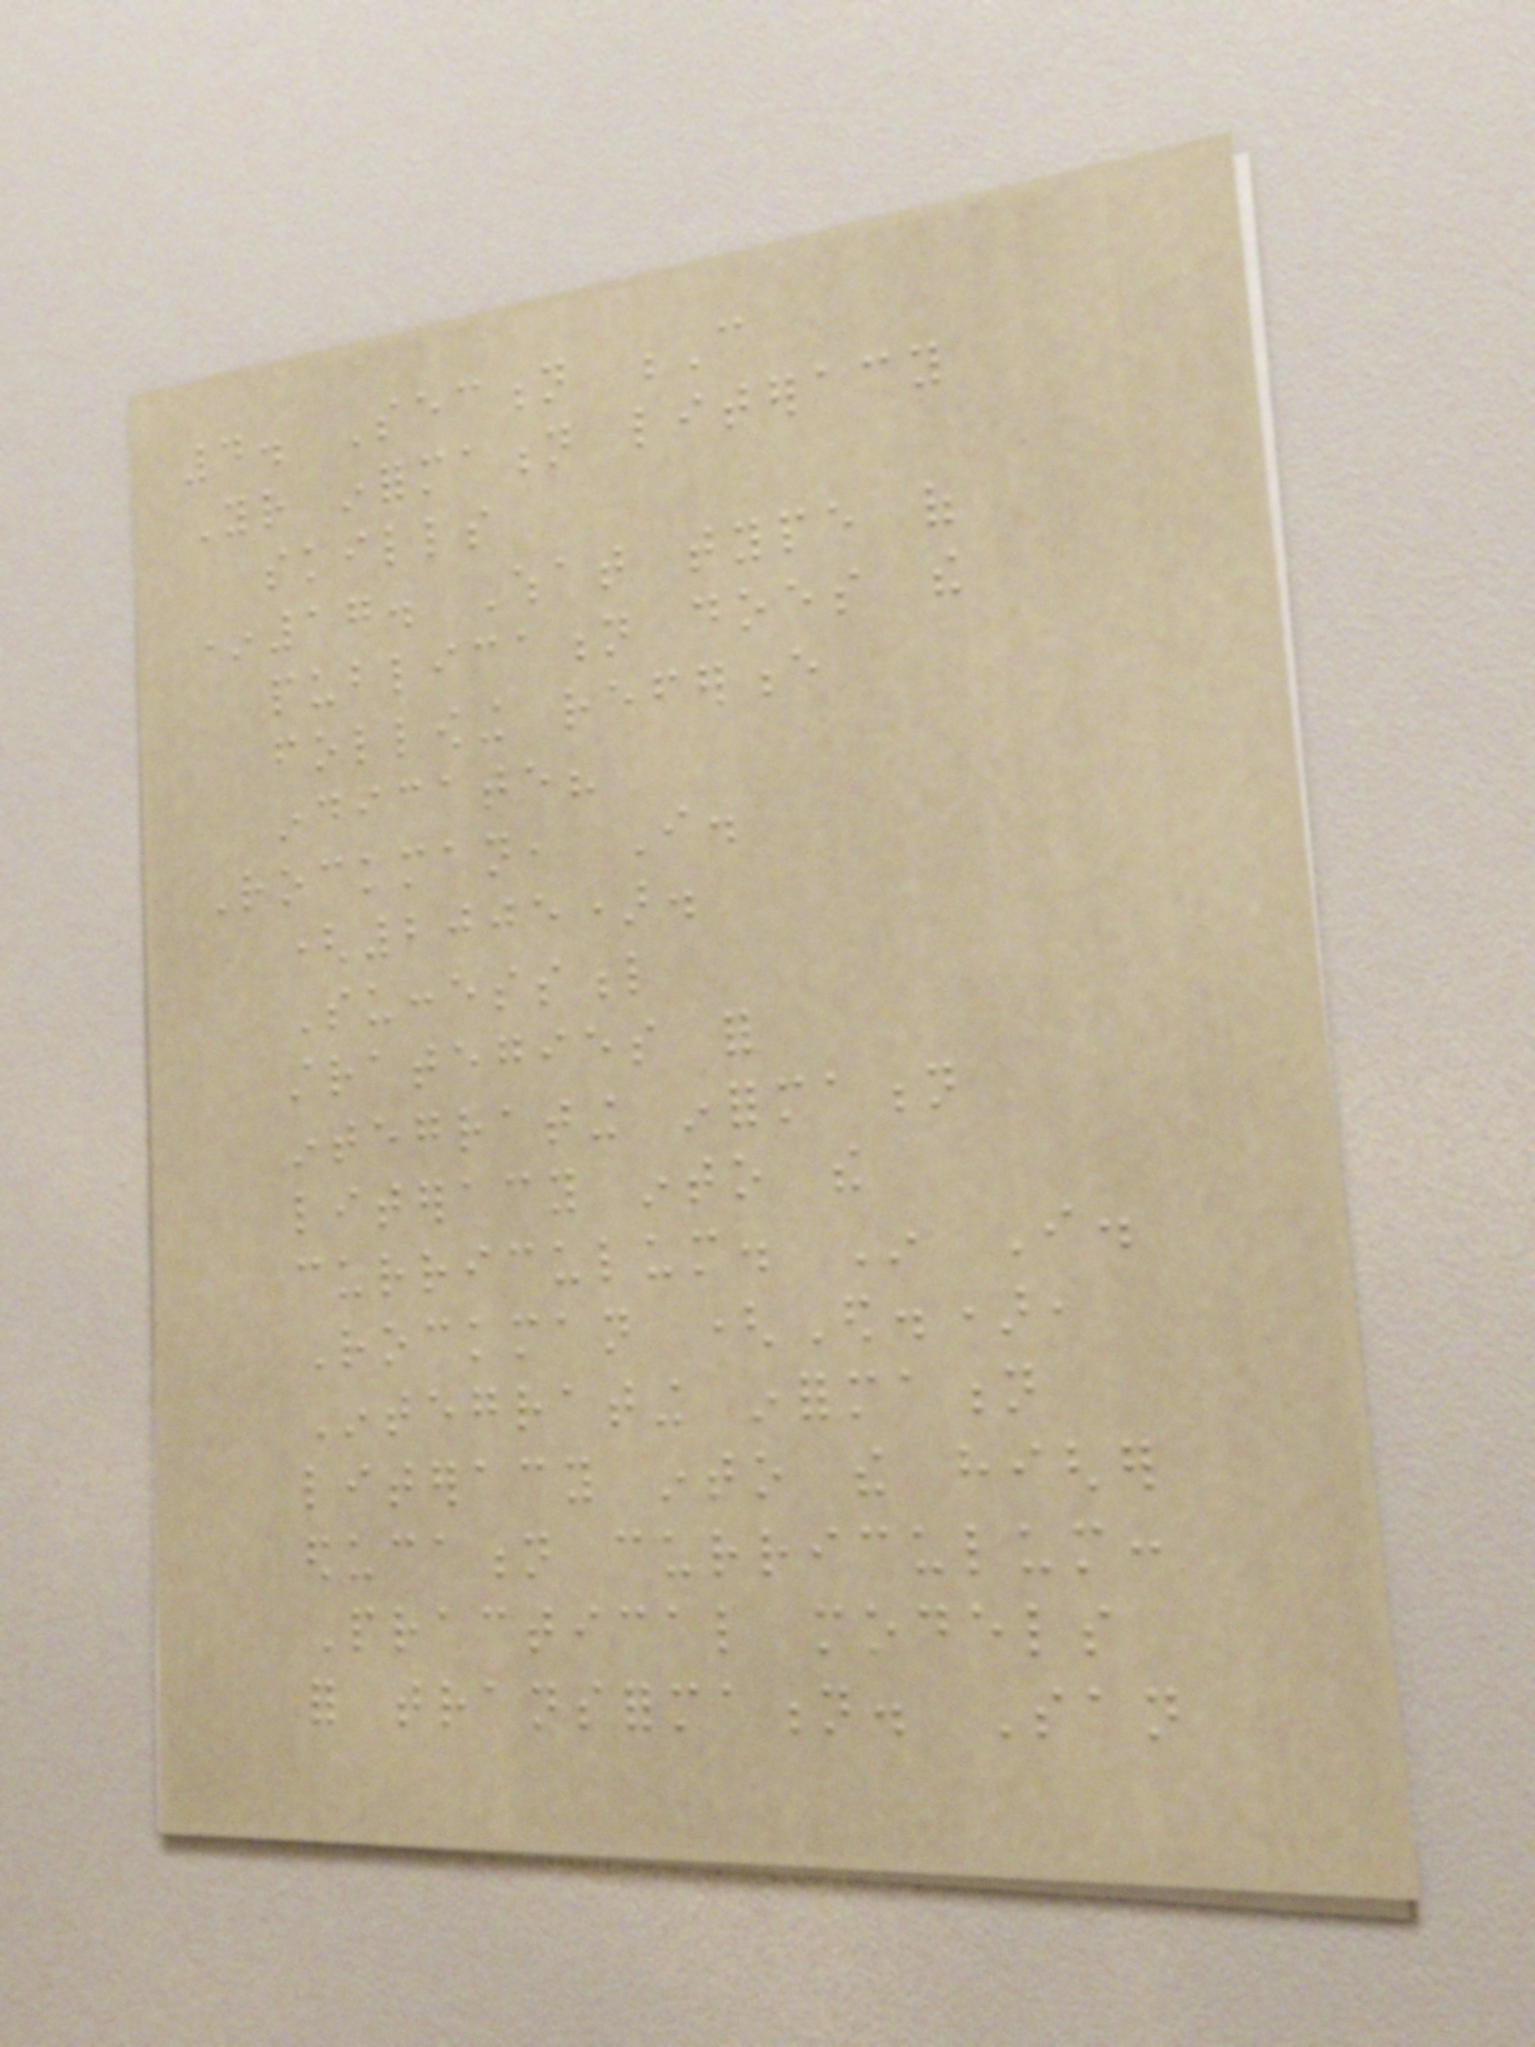4. Section C
Your information literacy
skills
*17. What type of
publication does the
following reference
indicate?
Rockman, I.
(2005).
Successful
strategies for
integrating information
literacy into the
curriculum. In I.
Rockman (Ed.),
Integrating information
literacy into the higher
education curriculum:
Practical models
for transformation. San
